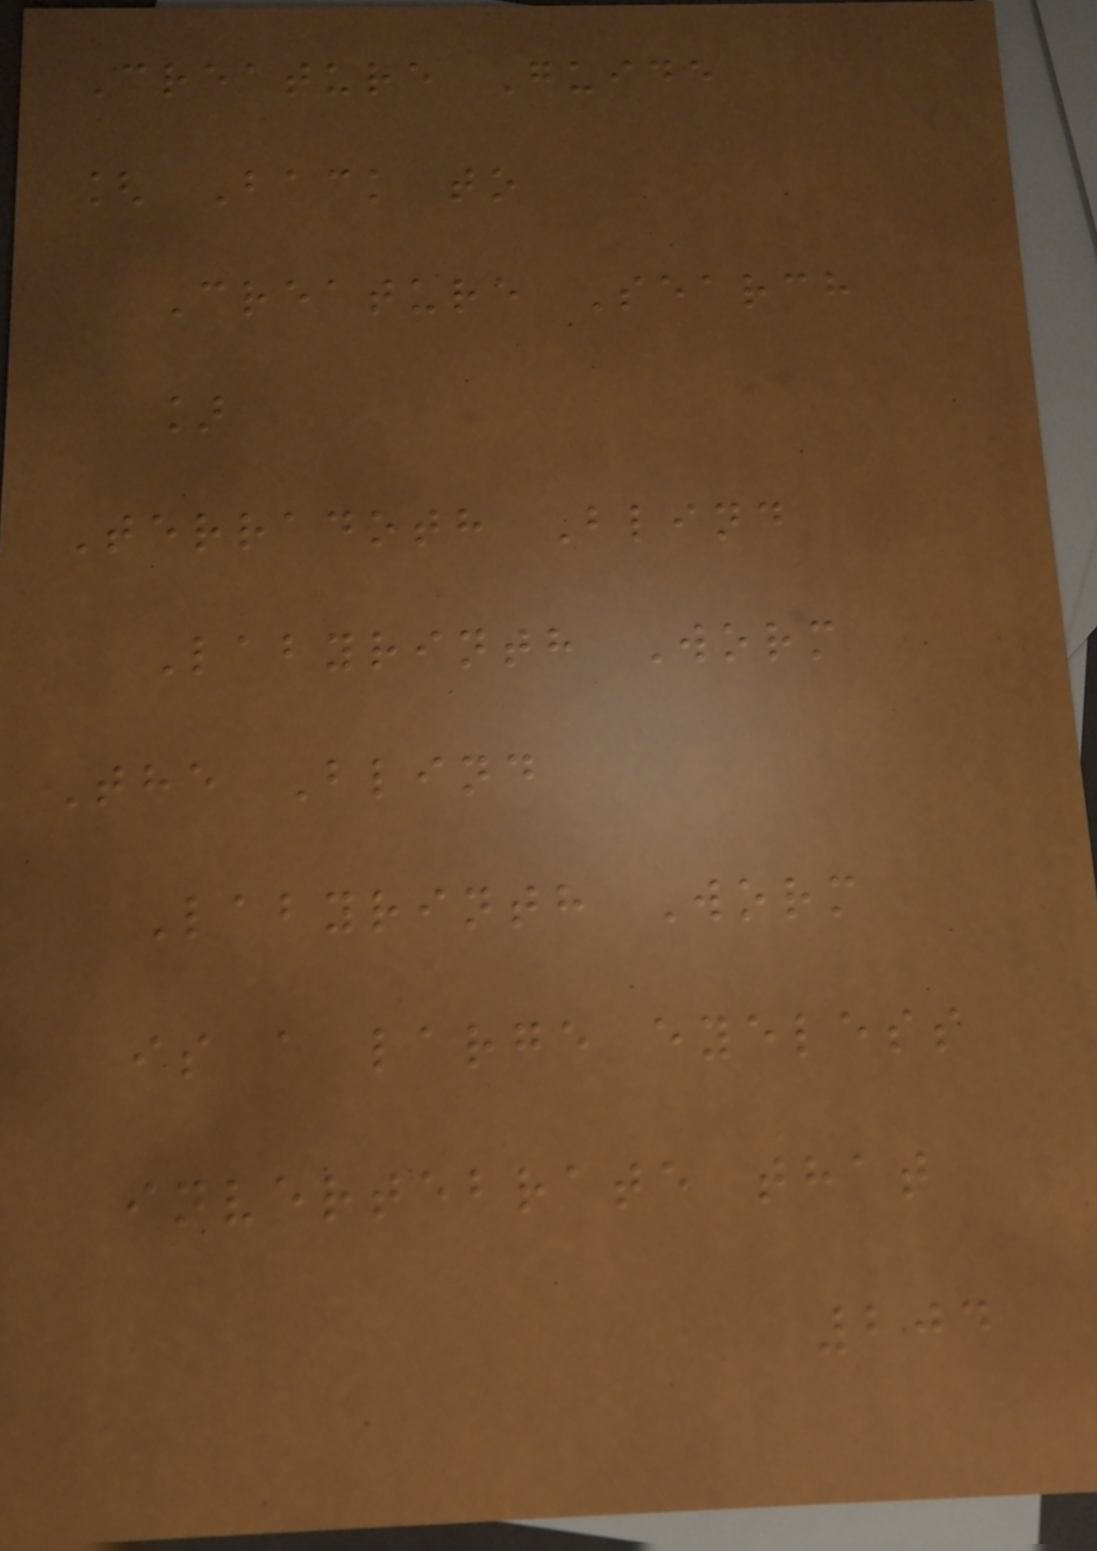Creature Guide
[ Back to
Creature Search
]
Terradoth Blind
Labyrinth Worm
The Blind
Labyrinth Worm
is a large eyeless
invertebrate that
204
